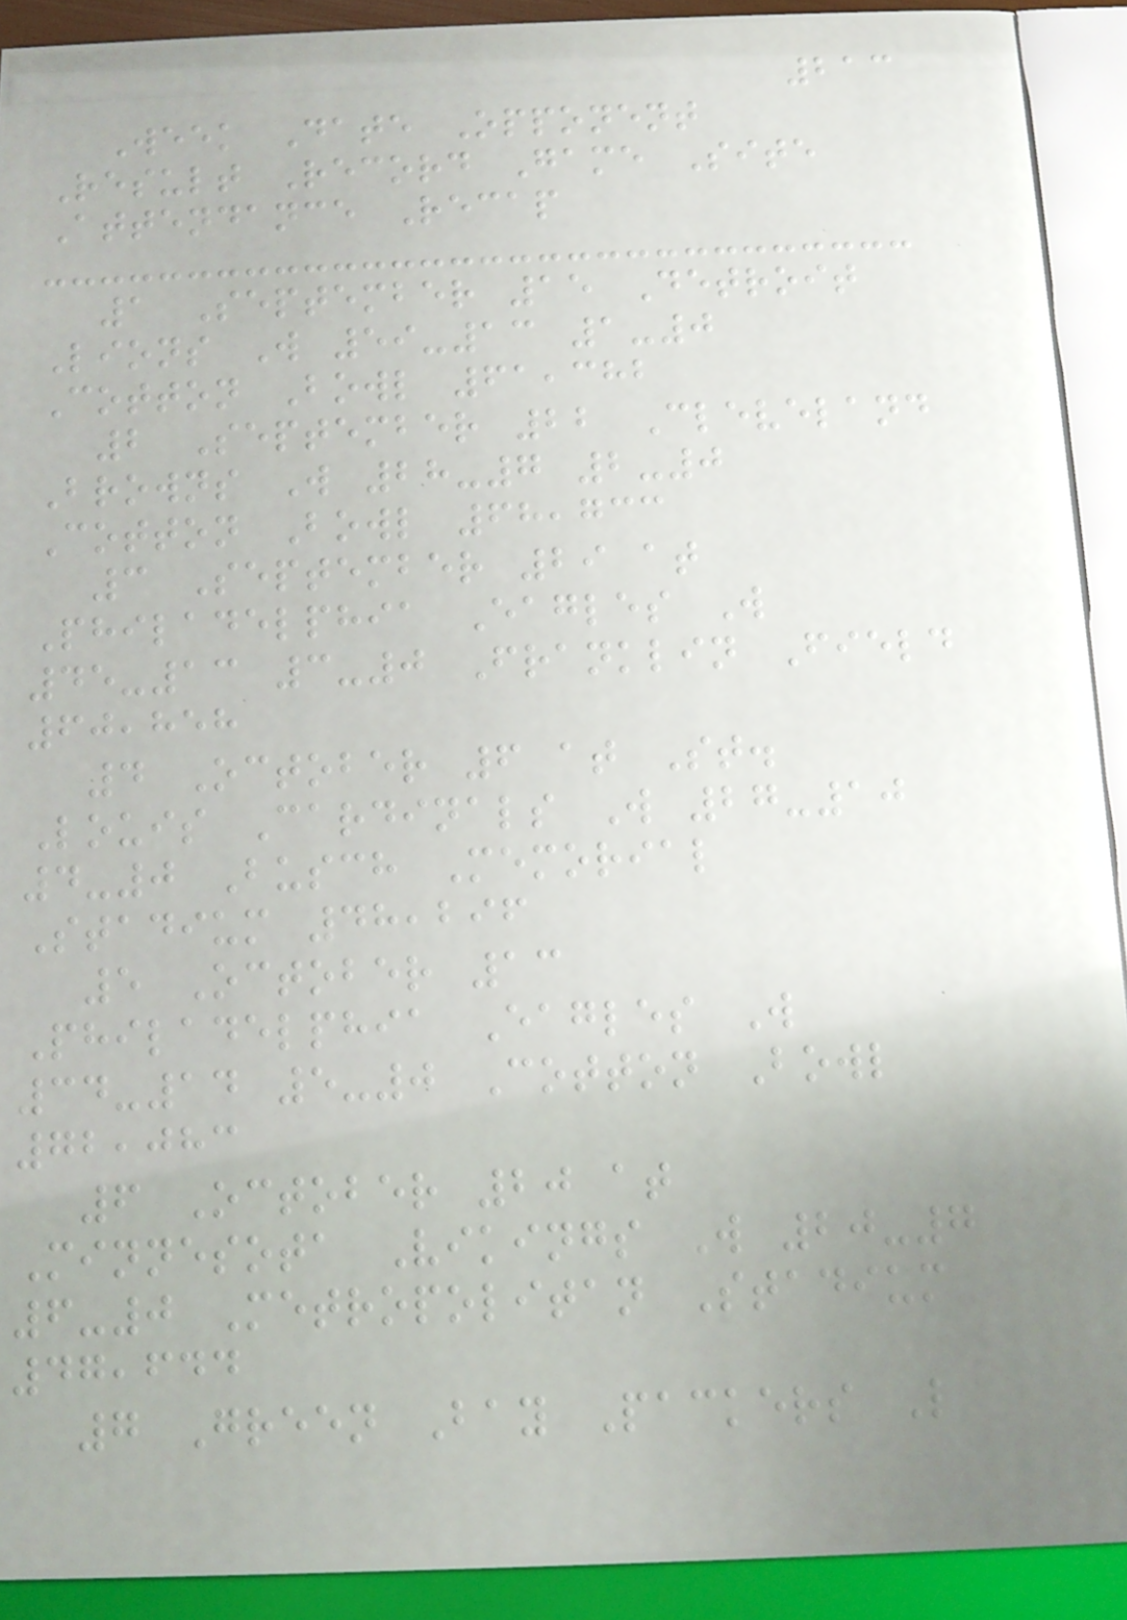213
Week Date Opponent
Result Record Game Site
Attendance Recap
1 September 15 Detroit
Lions W 59-13 1-0
Cotton Bowl 61,382
2 September 22 Cleveland
Browns W 28-7 2-0
Cotton Bowl 68,733
3 September 29 at
Philadelphia Eagles W
45-13 3-0 Franklin Field
60,858
4 October 6 at St.
Louis Cardinals W 27-10
4-0 Busch Memorial
Stadium 48,296
5 October 13
Philadelphia Eagles W
34-14 5-0 Cotton Bowl
72,083
6 October 20 at
Minnesota Vikings W 20-7
6-0 Metropolitan Stadium
47,644
7 Green Bay Packers L
